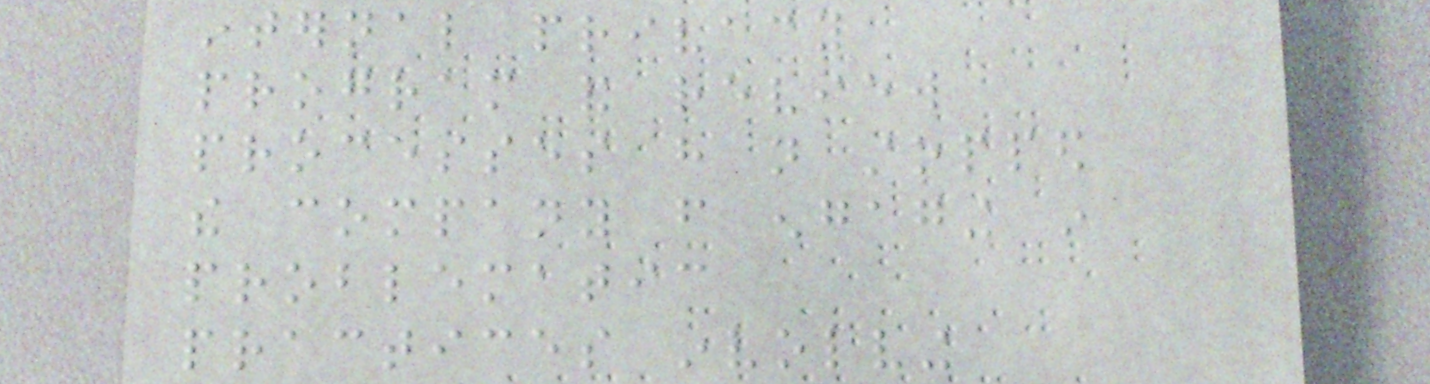internal privacy
program and review
processes have not stopped
the company from engaging in
problematic
practices involving
